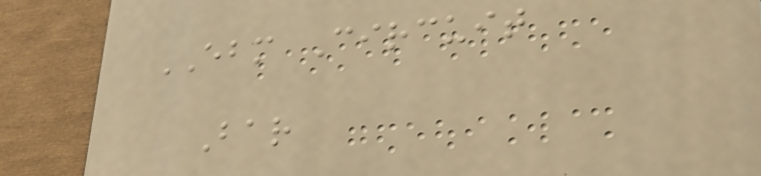EBM Circuit
Bar
